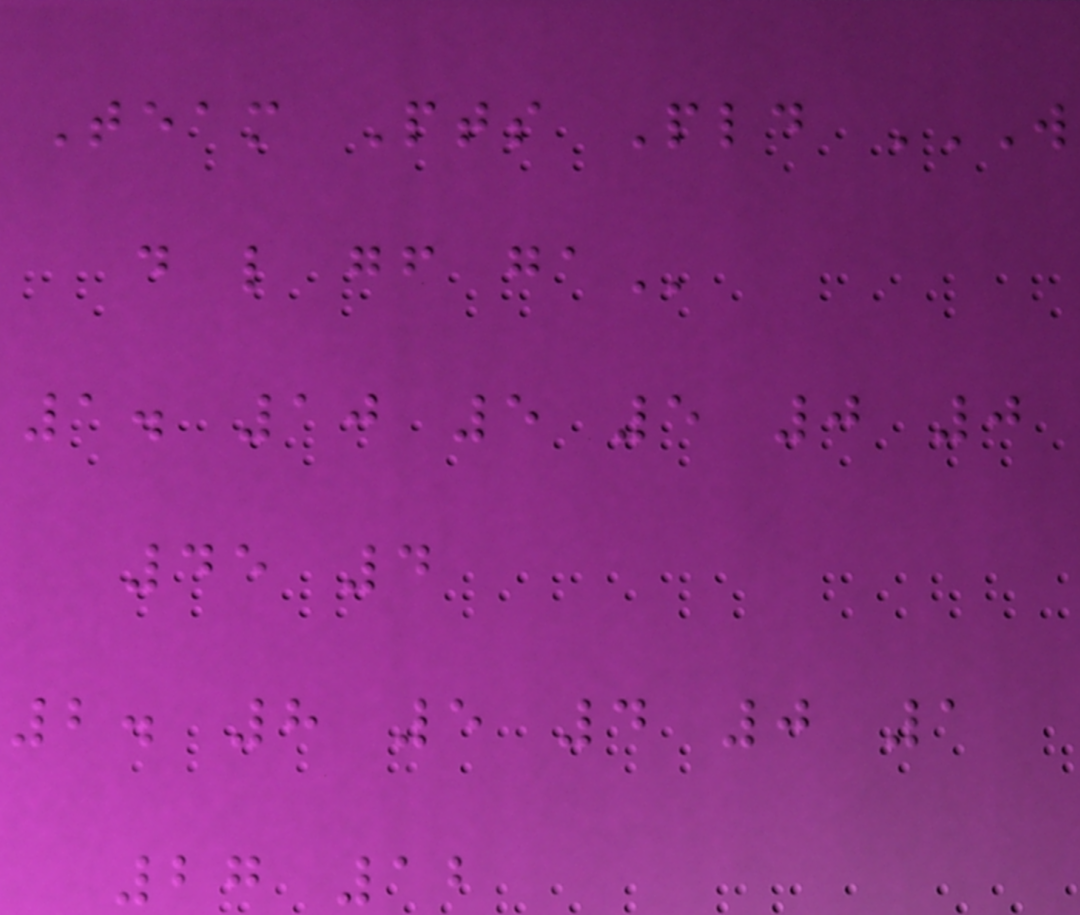Team Pts Pld W
D L GF GA
1. 10 5 5 0 0
45 4
2. 8 5 4 0 1
27 12
